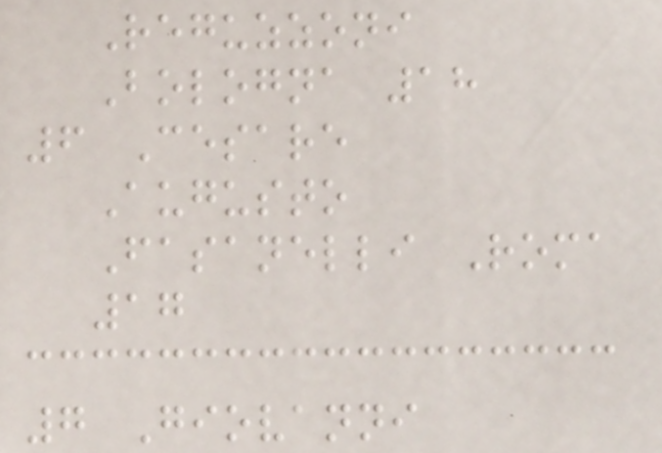Reguzzoni
Bologna 18
6 Cesare
Augusto
Fasanelli Roma
17
7 Giovanni
